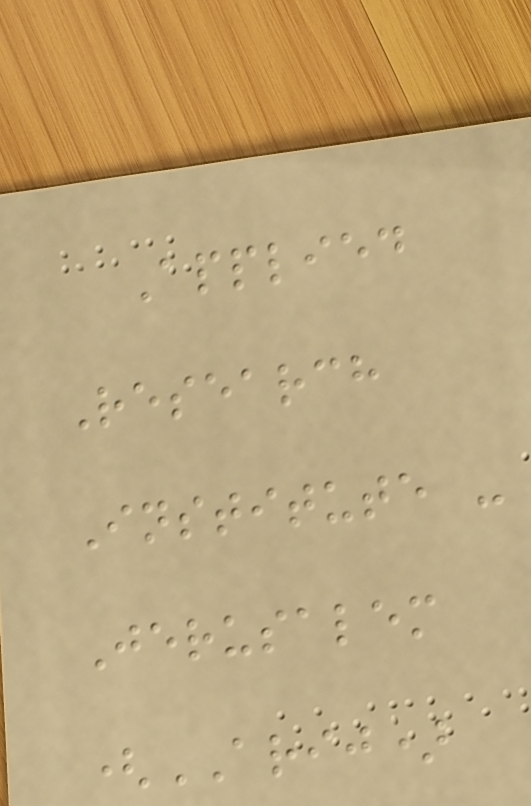Applied
Research
Institute -
Jerusalem
(ARIJ)
